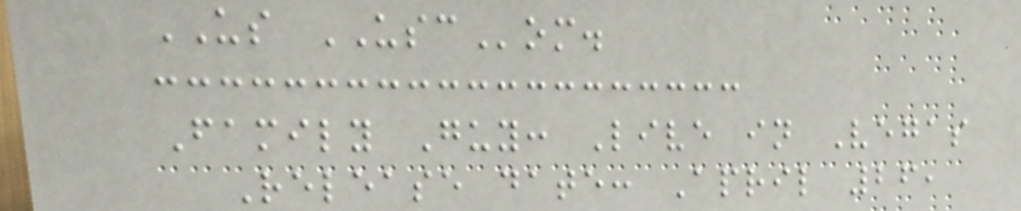US USCom.
Family Guy: Live in Vegas
Release date: April 26,
